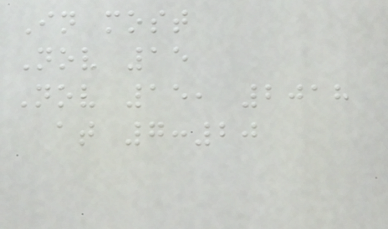In most
Nov 15
Nov 15, 2018
at 7:20
